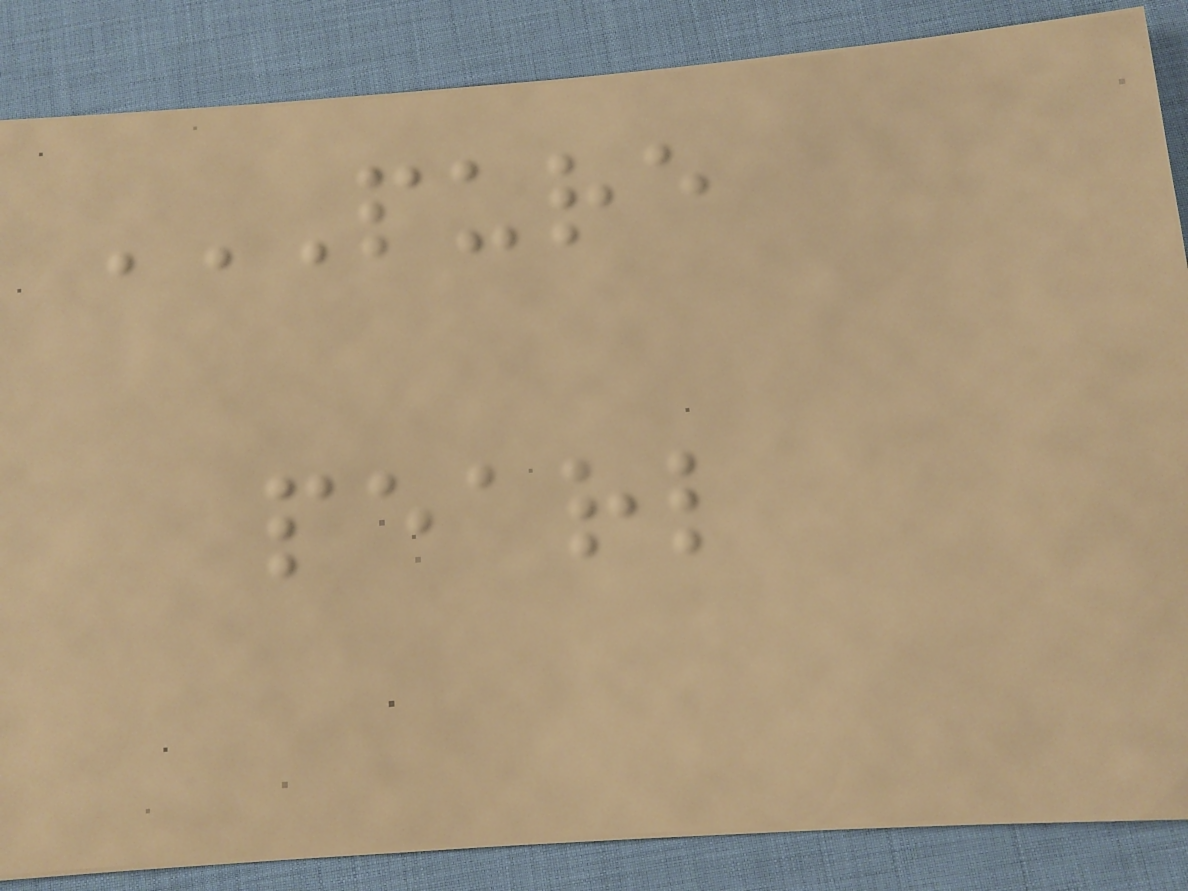PURE
PEARL
